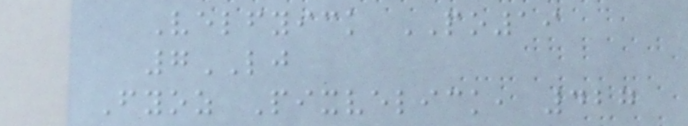Velfyick PO19
7LJ
Fyoz Pixvelick, 427
